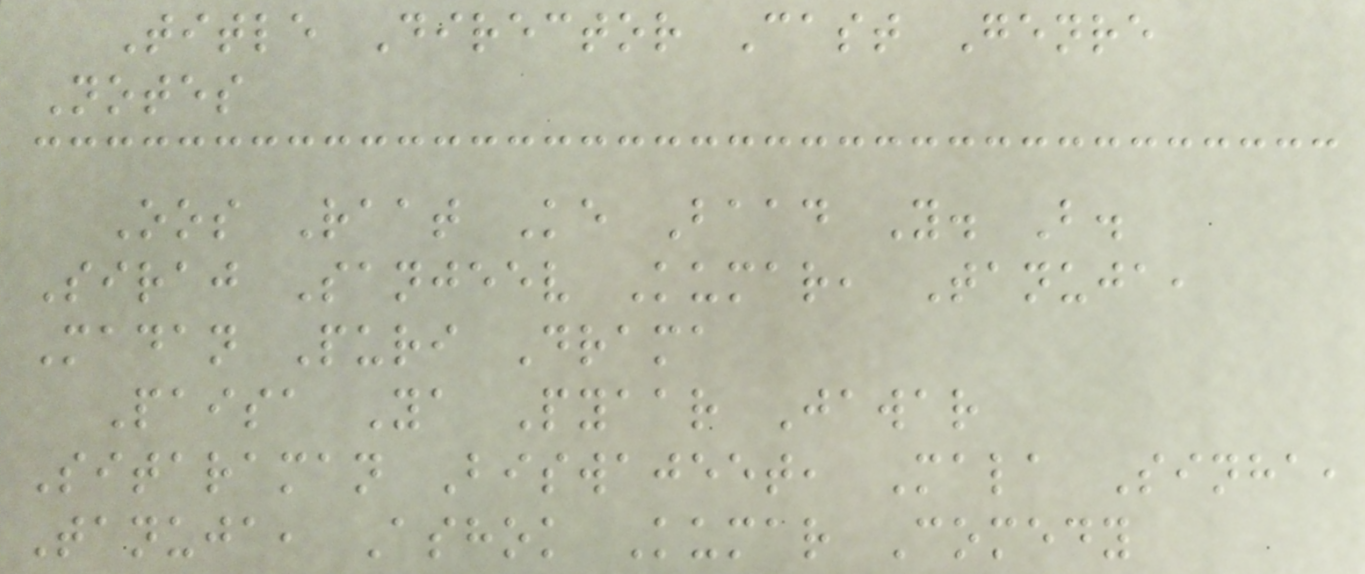Title Director Cast Genre
Notes
Oos Raat Ke Baad Y. B.
Siraj Sanjeev Kumar, Tanuja,
Madan Puri Drama
Paisa Ya Pyaar Jawar
Sitaraman Biswajeet, Mala Sinha,
Tanuja, Ashok Kumar Comedy
